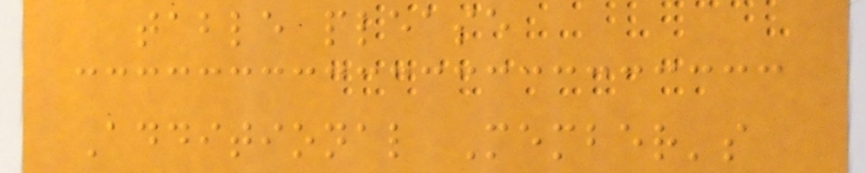table please
Additional Member's
